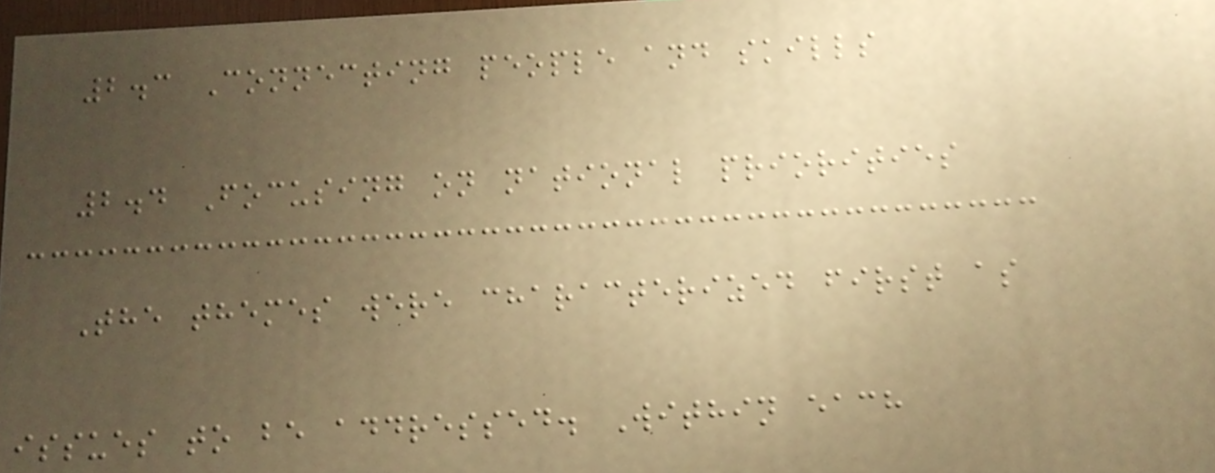2.3 Connecting people and skills
2.4 Focusing on national priorities
The themes were characterized first as
issues to be addressed. Within each
